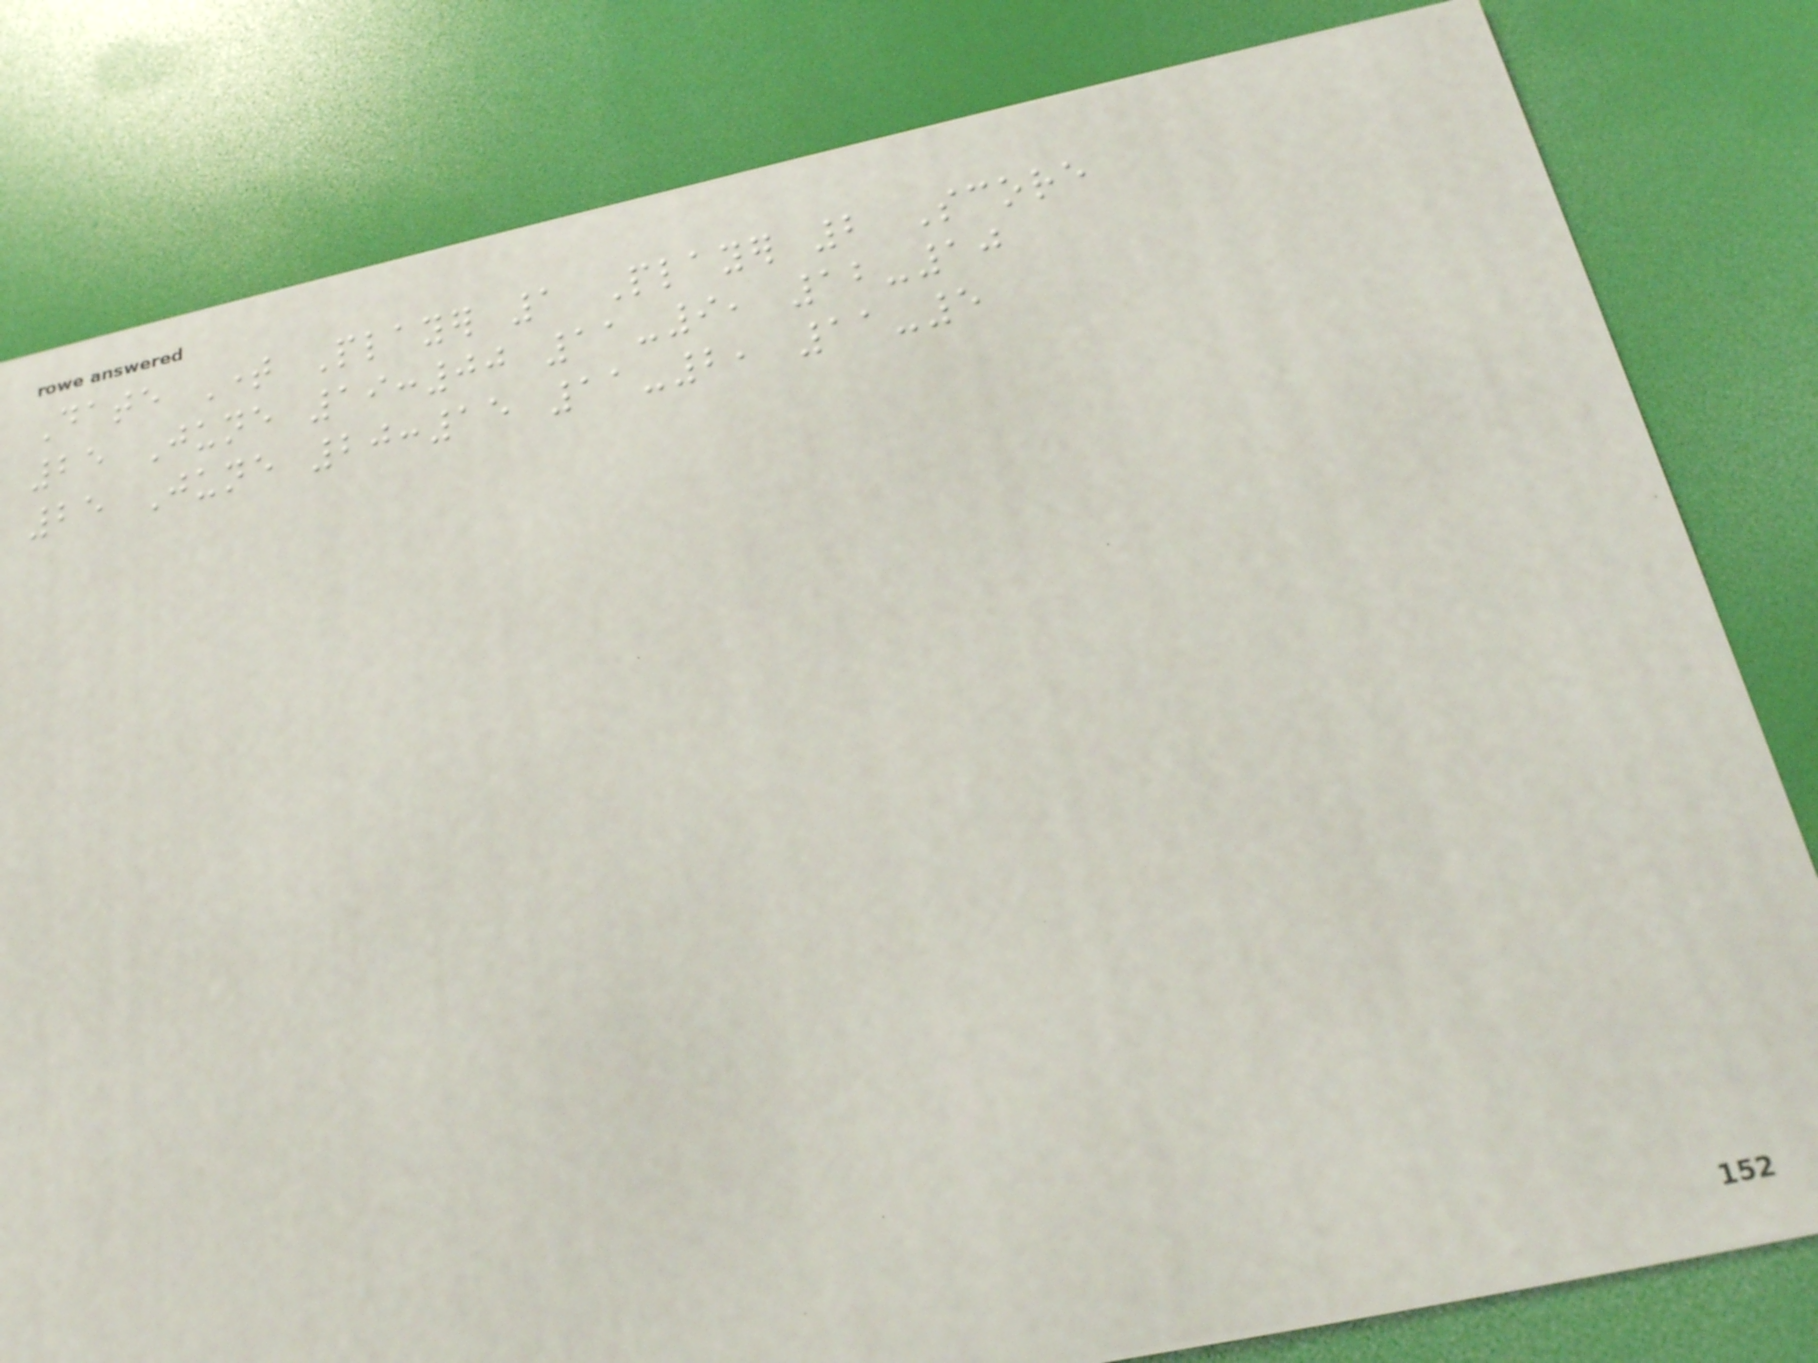Date Time Player 1 Player 2 Score
25 June 19:00 11-9, 12-10
25 June 20:15 11-2, 11-5
